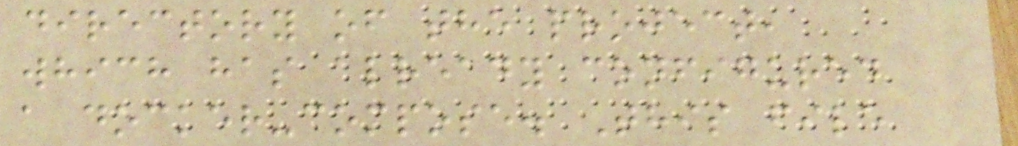directory of the project,
which has already configured
a docker-compose. This file
